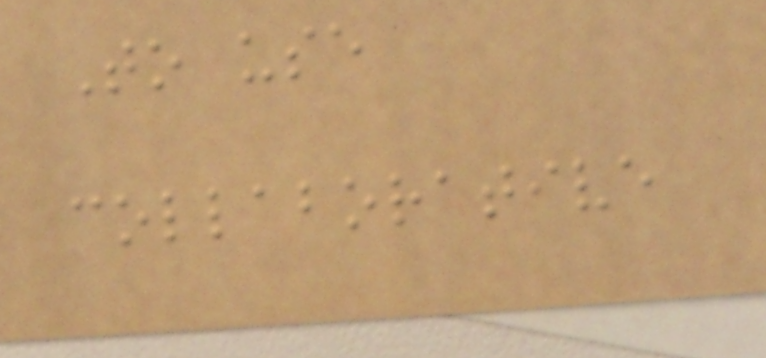To use
collaborative
